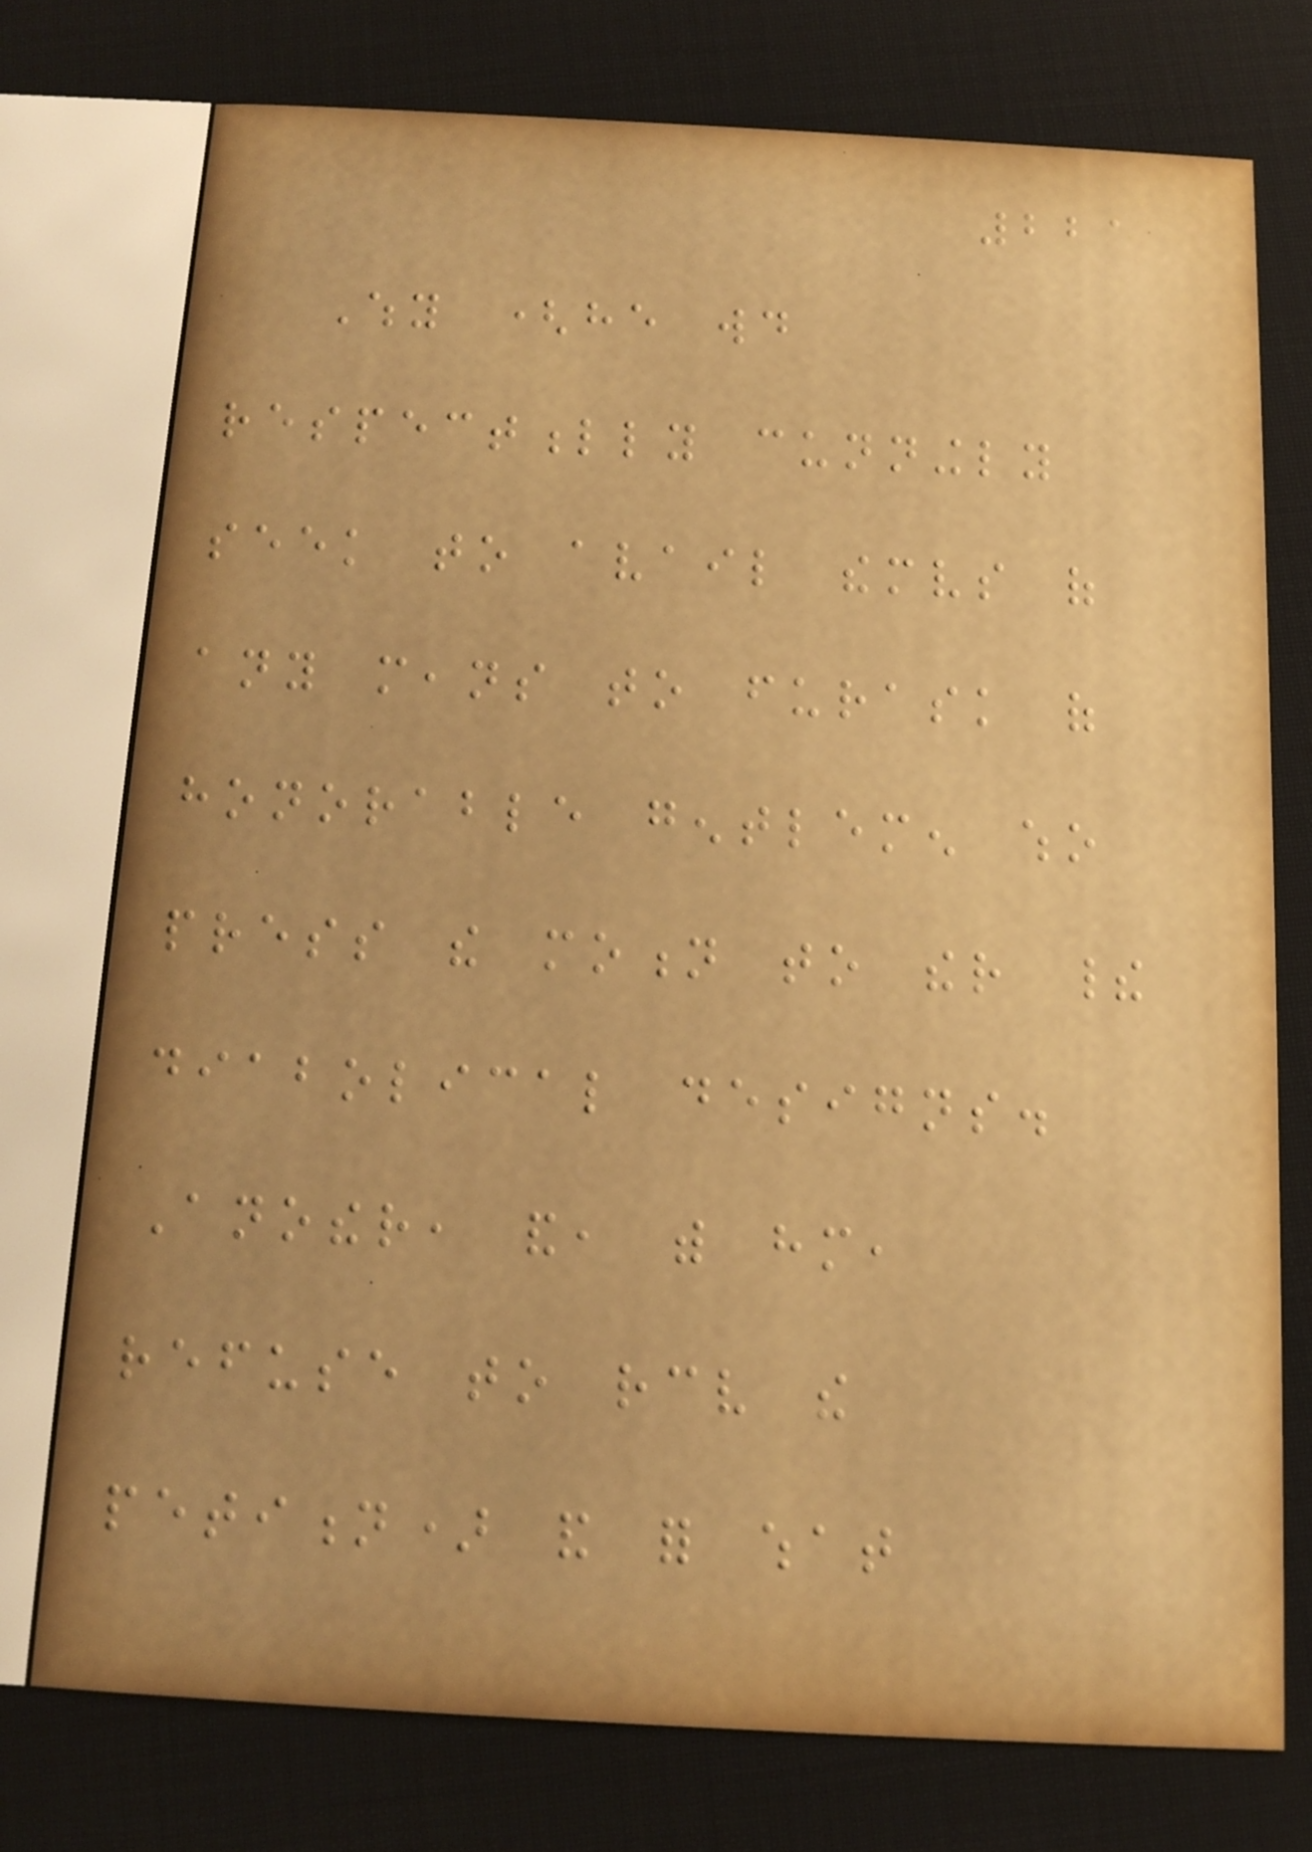221
Why (he would
respectfully cunningly
seek to avail themselves of
any means to furask of
honorable gentlemen who
press the motion to ther their
diabolical designs.
Another, and, with him,
refuse to receive the
petition) and for what
